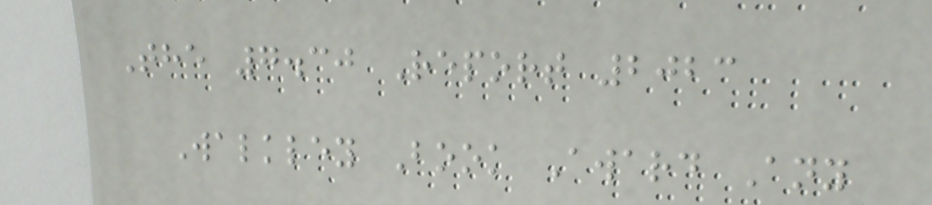The 7.30 Report 2023
Walkley Book Award Any
